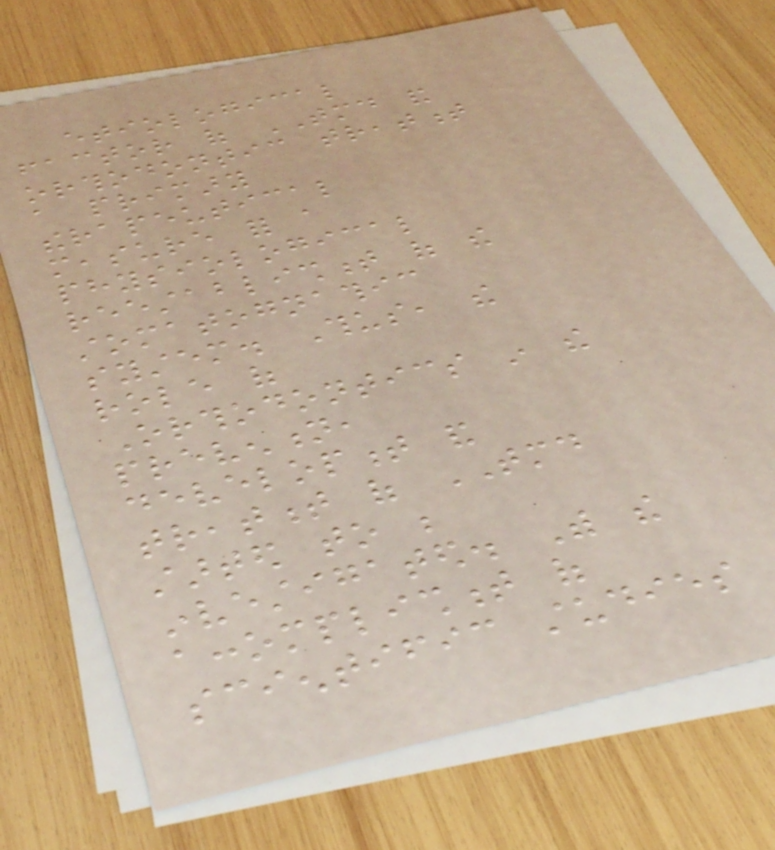etiological
factor of TMD and
orthodontic treatment
a primary
therapeutical
measure for a
physiological
reestablishment of the
stomatognathic
system. Thus, the
role of
Orthodontics in the
prevention,
development and
treatment of TMD
started to be
investigated. With the
accomplishment of
scientific studies
